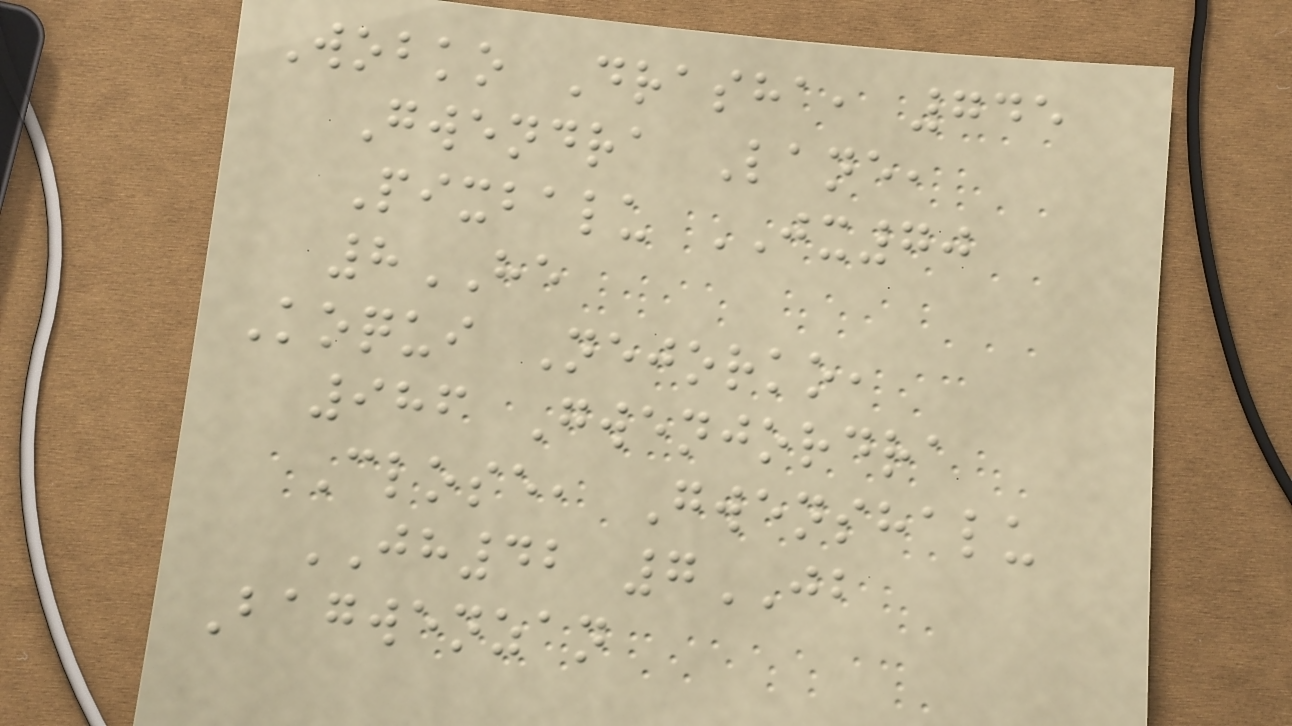Wobko Drasha, 745
Gwendra Lane,
Pixbalu JX70
8HE
Koqui Nejorko,
986 Gwenjordra
Close, Gwenshalu
JH42 7JB
Bagwenzan
